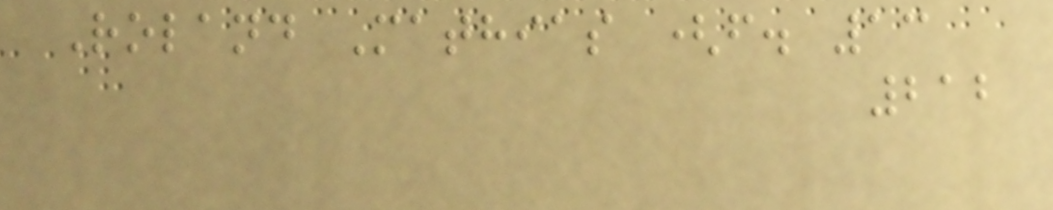Roland Mathias (f. 13
212
